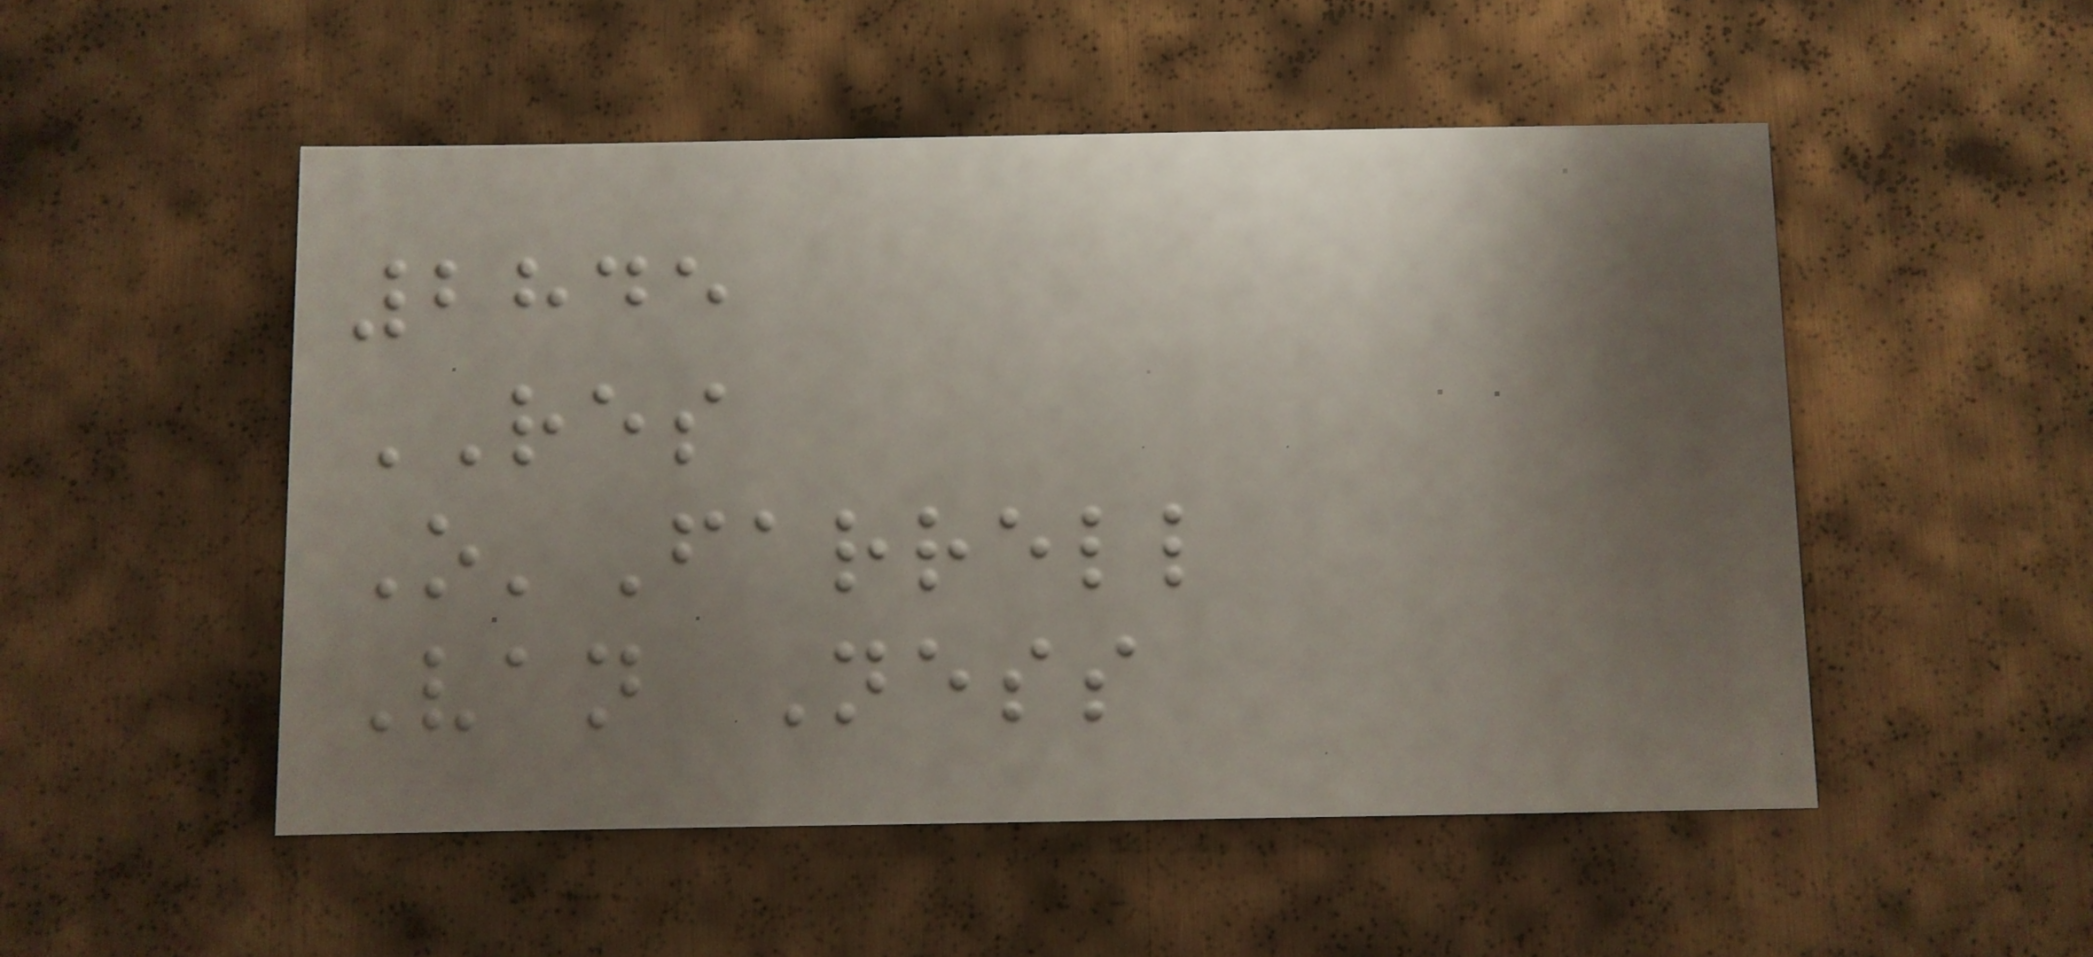2845
RES
O'Farrell
Van Ness
